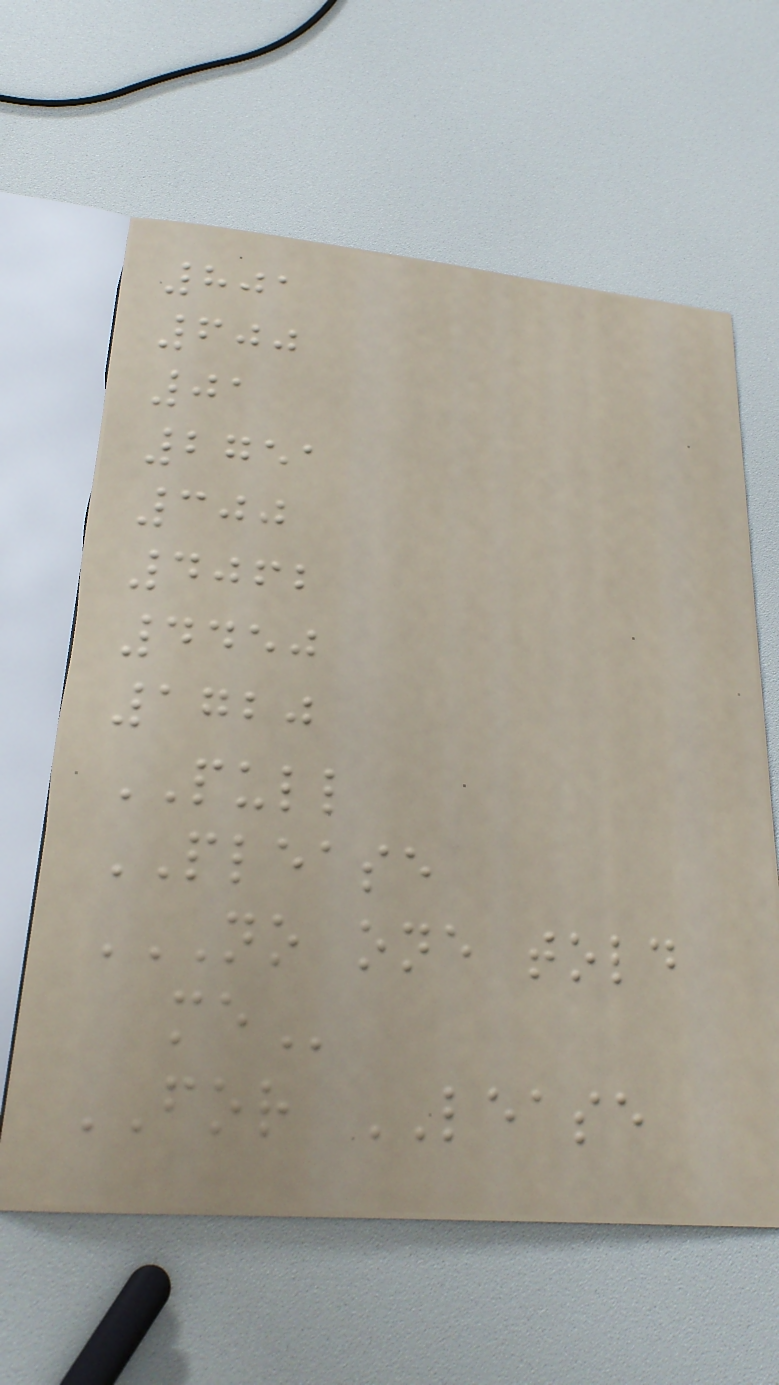801
600
01
2751
300
4062
4450
1720
PULL
PLEASE
NO ONE TOLD
ME
FOR LEASE
